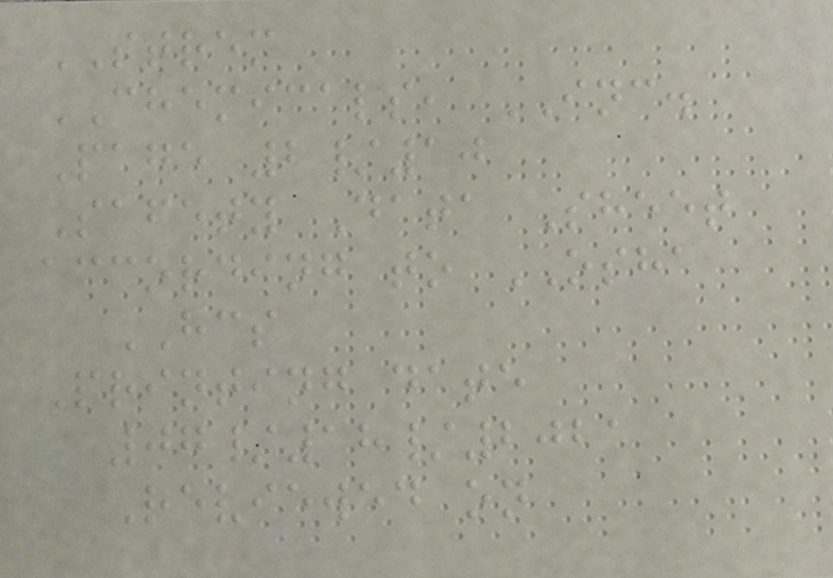STREM
CHEMICALS, INC.
Page 2/10
Safety Data Sheet
according to OSHA
HCS
Printing date
07/18/2021
Reviewed on
